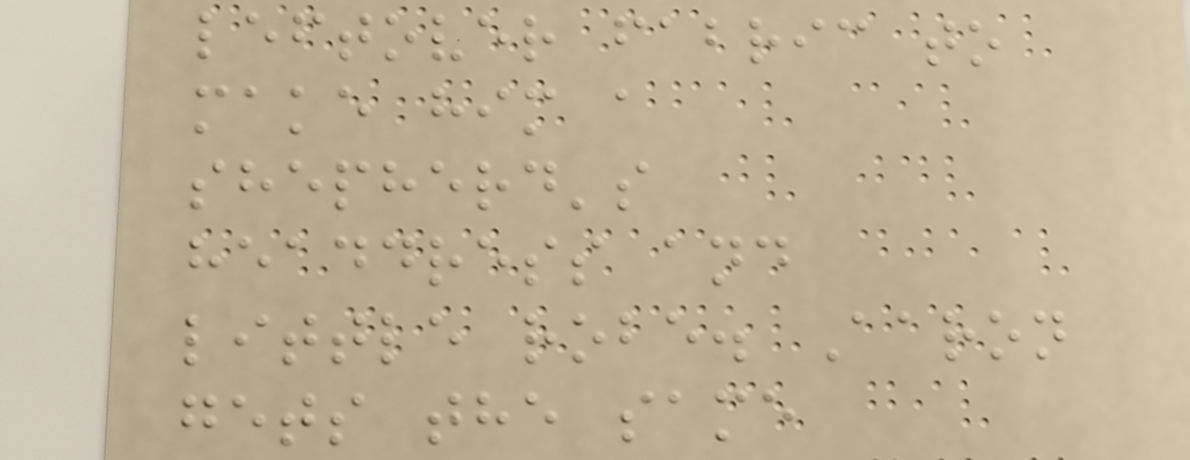leftover fabric to
make him a
shepherd's
headdress and
little robe. Aaron
gets the same
